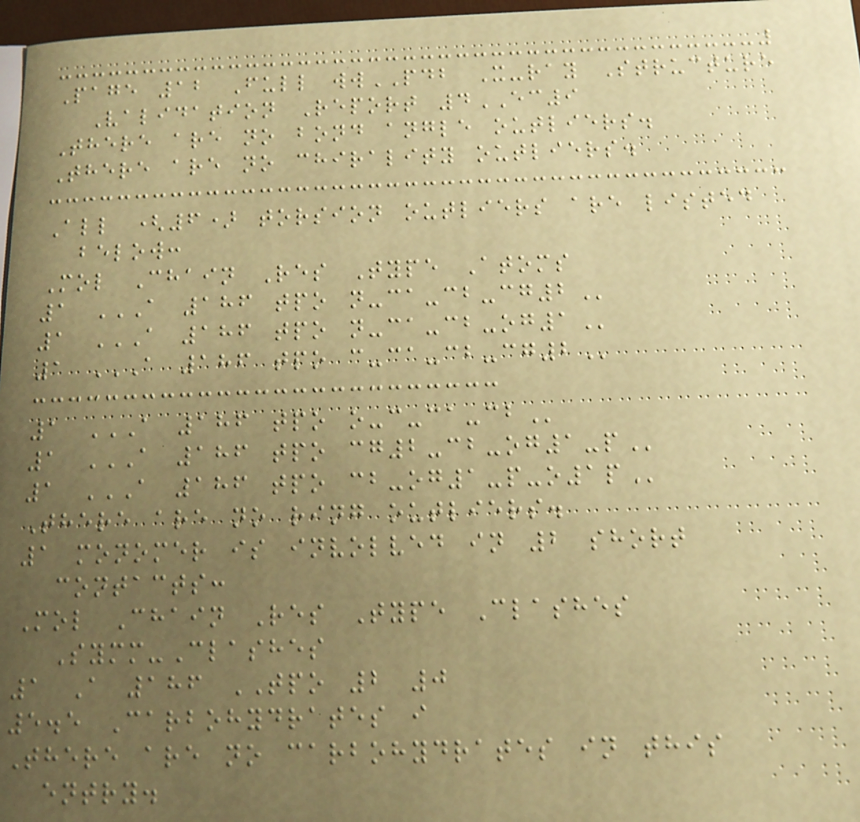Page 12 Full wwPDB X-ray Structure
Validation Report 4EC9
There are no bond angle outliers.
There are no chirality outliers.
All (6) torsion outliers are listed
below:
Mol Chain Res Type Atoms
1 A 186 TPO N-CA-CB-CG2
1 A 186 TPO N-CA-CB-OG1
1 A 186 TPO C-CA-CB-CG2
1 A 186 TPO O-C-CA-CB
1 A 186 TPO CG2-CB-OG1-P
1 A 186 TPO CB-OG1-P-O1P
There are no ring outliers.
1 monomer is involved in 2 short
contacts:
Mol Chain Res Type Clashes
Symm-Clashes
1 A 186 TPO 2 0
5.5 Carbohydrates i
There are no carbohydrates in this
entry.
